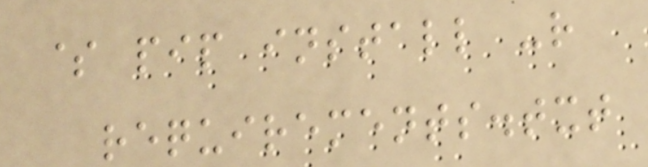$ pip install -r
requirements.txt
